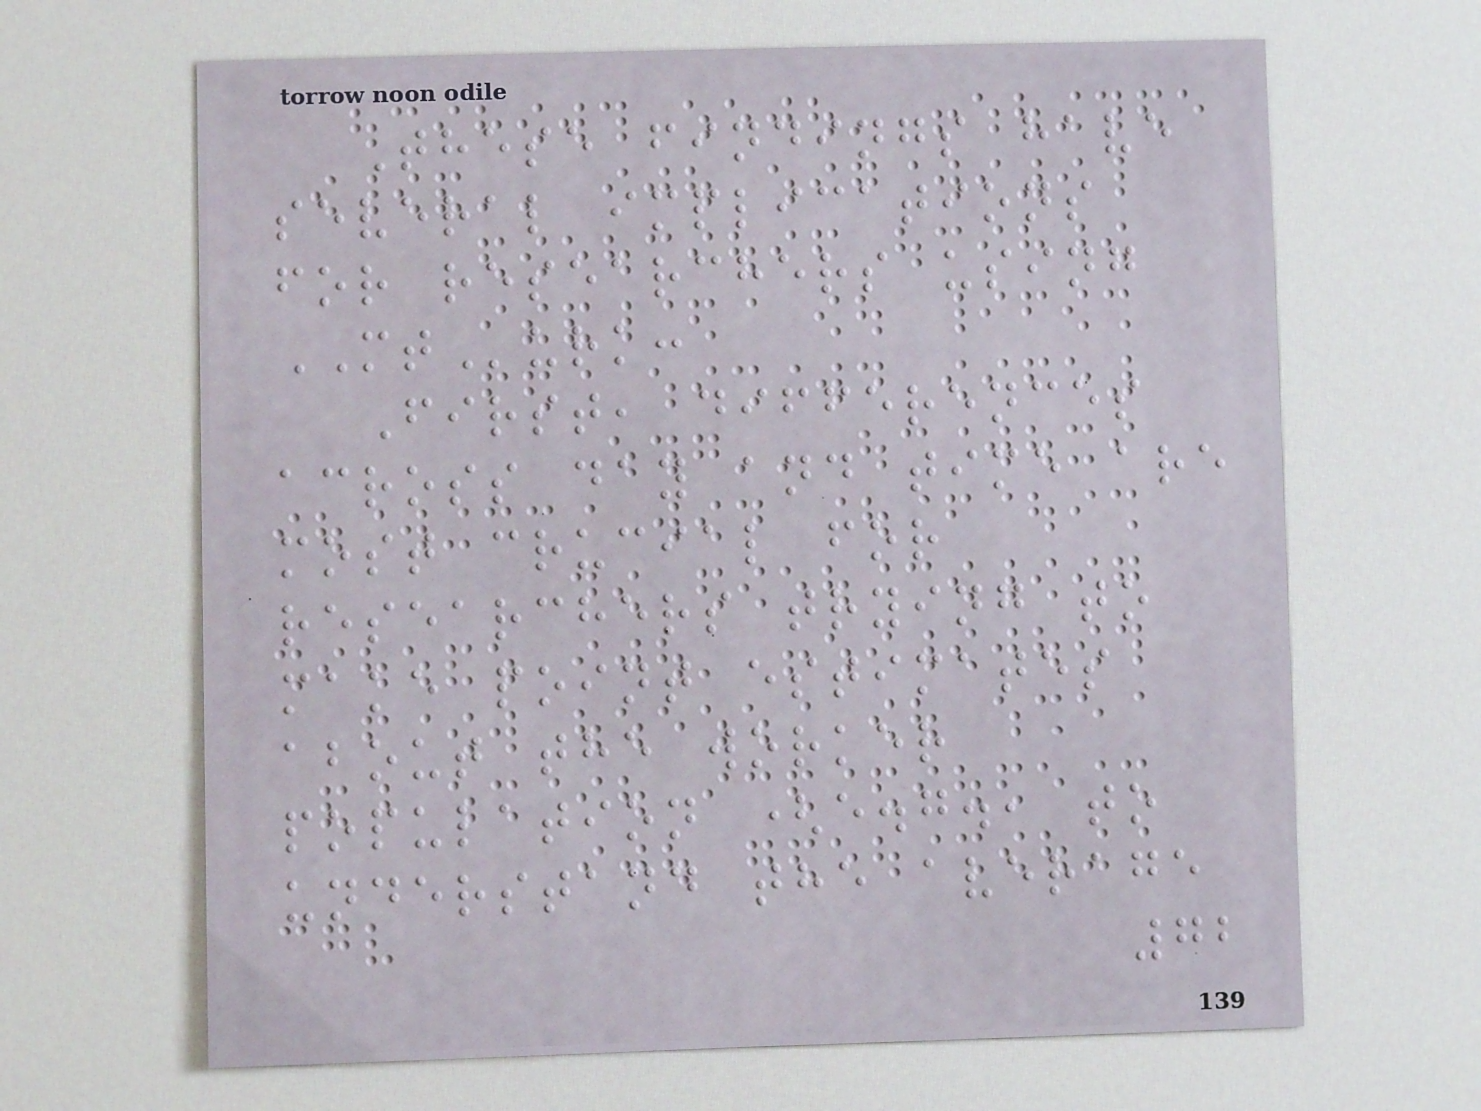These findings have
several implications
for researchers using
MTurk:
First, differences
across day and time are
most crucial for
researchers trying to
make point estimates
about the worker
population (e.g., to
understand the average
72
